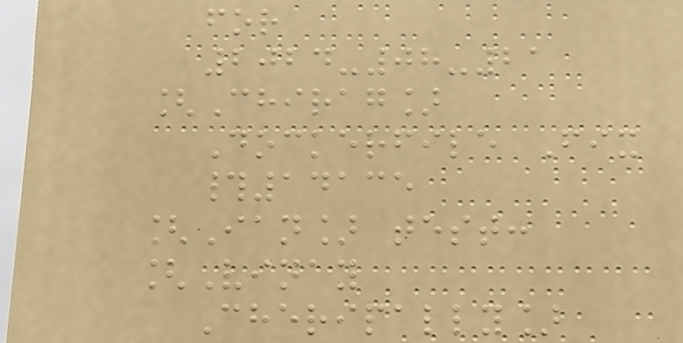for
2024-08-21
[Chirag]
Dockerfile Fix
#14135
[Ian] test:
[Vinay
Cheripally]
